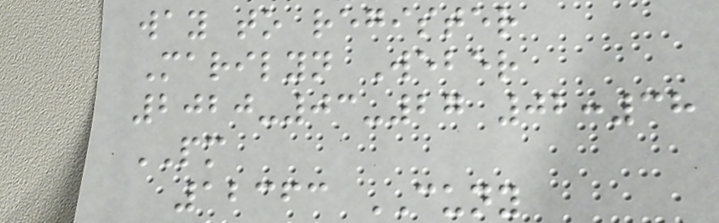way to register
Marilyn Weber
2020-03-27 02:38
PM
12363 CUNY
